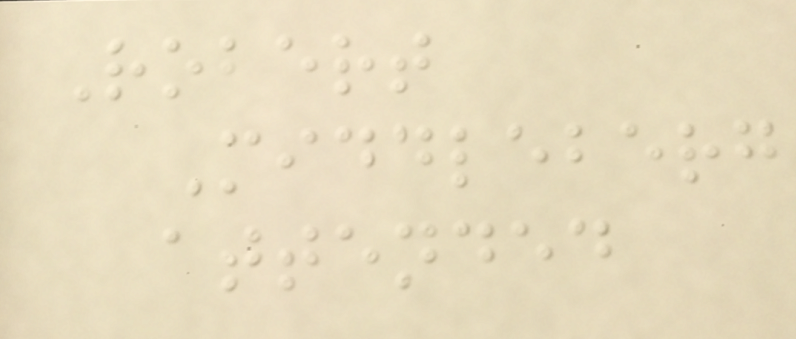Robert
Middleberg
attended
